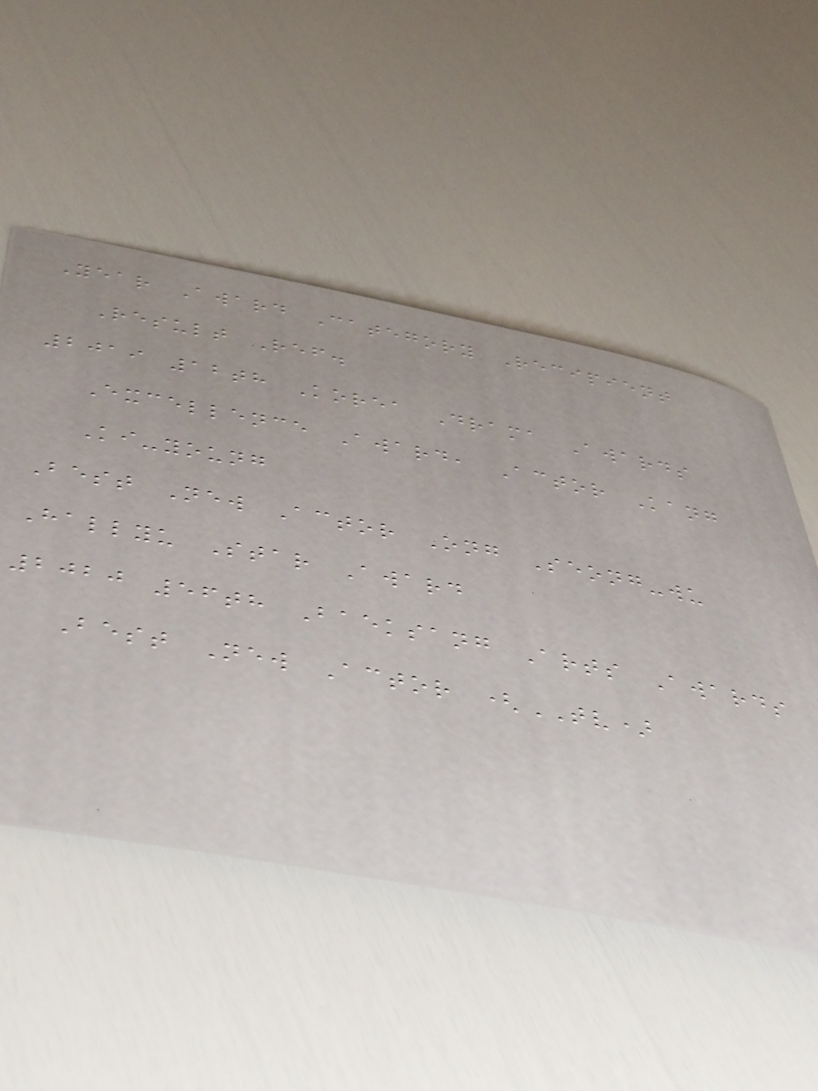Year Award Category Recipient
Result Ref.
2019 12th Korea Drama Awards
Excellence Award, Actor Kang
Ki-young
Best New Actor Ong Seong-wu
Hallyu Star Award
2020 56th Baeksang Arts Awards
Best New Actor (TV)
